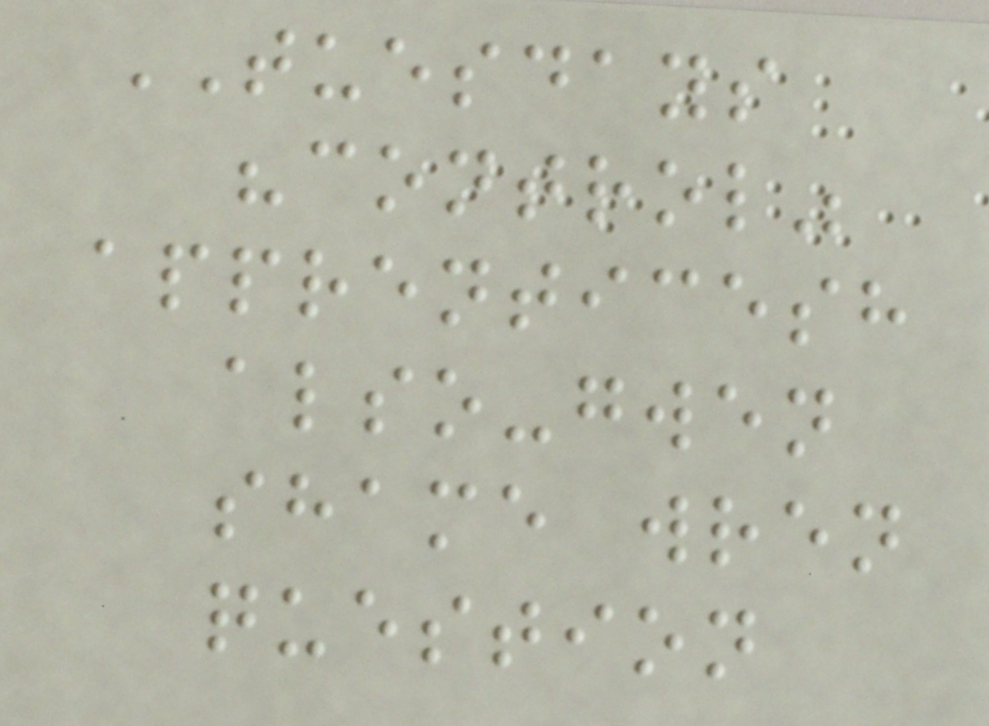TUESDAYS
"control"
apprenticesh
also-gwen
shame wren
question
